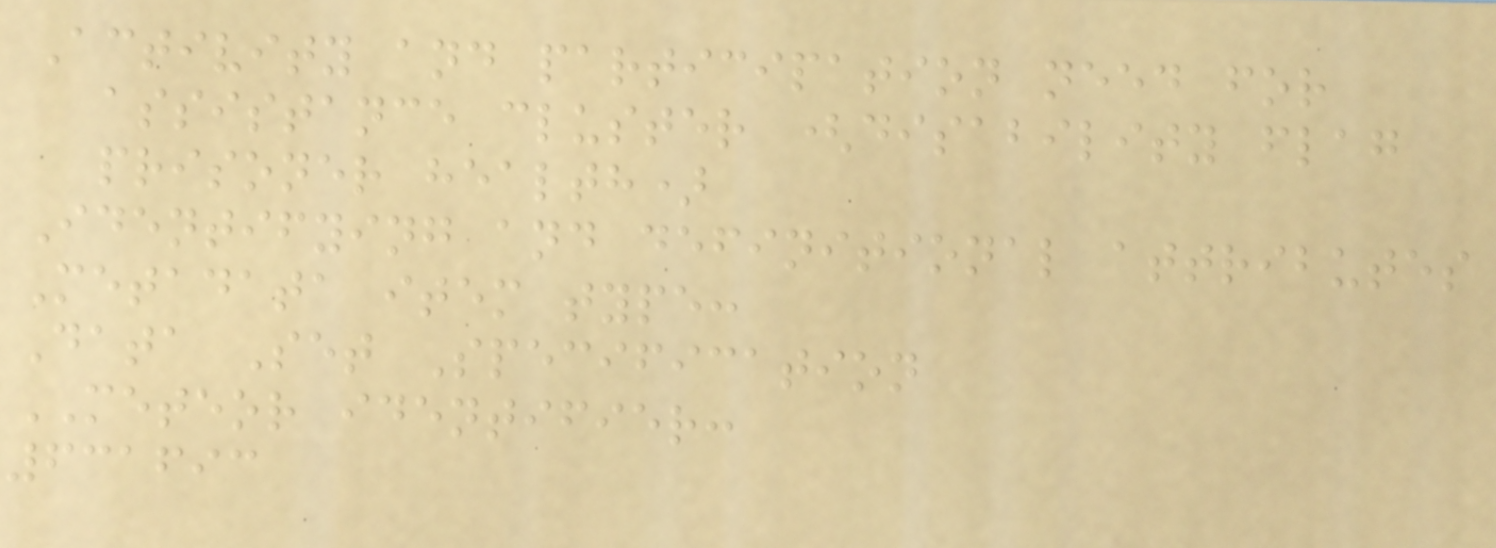Activity and participation need for
assistance cluster (disability flag
prisoner health)
Identifying and definitional attributes
Metadata item type:
Data Set Specification
METEOR identifier:
631693
